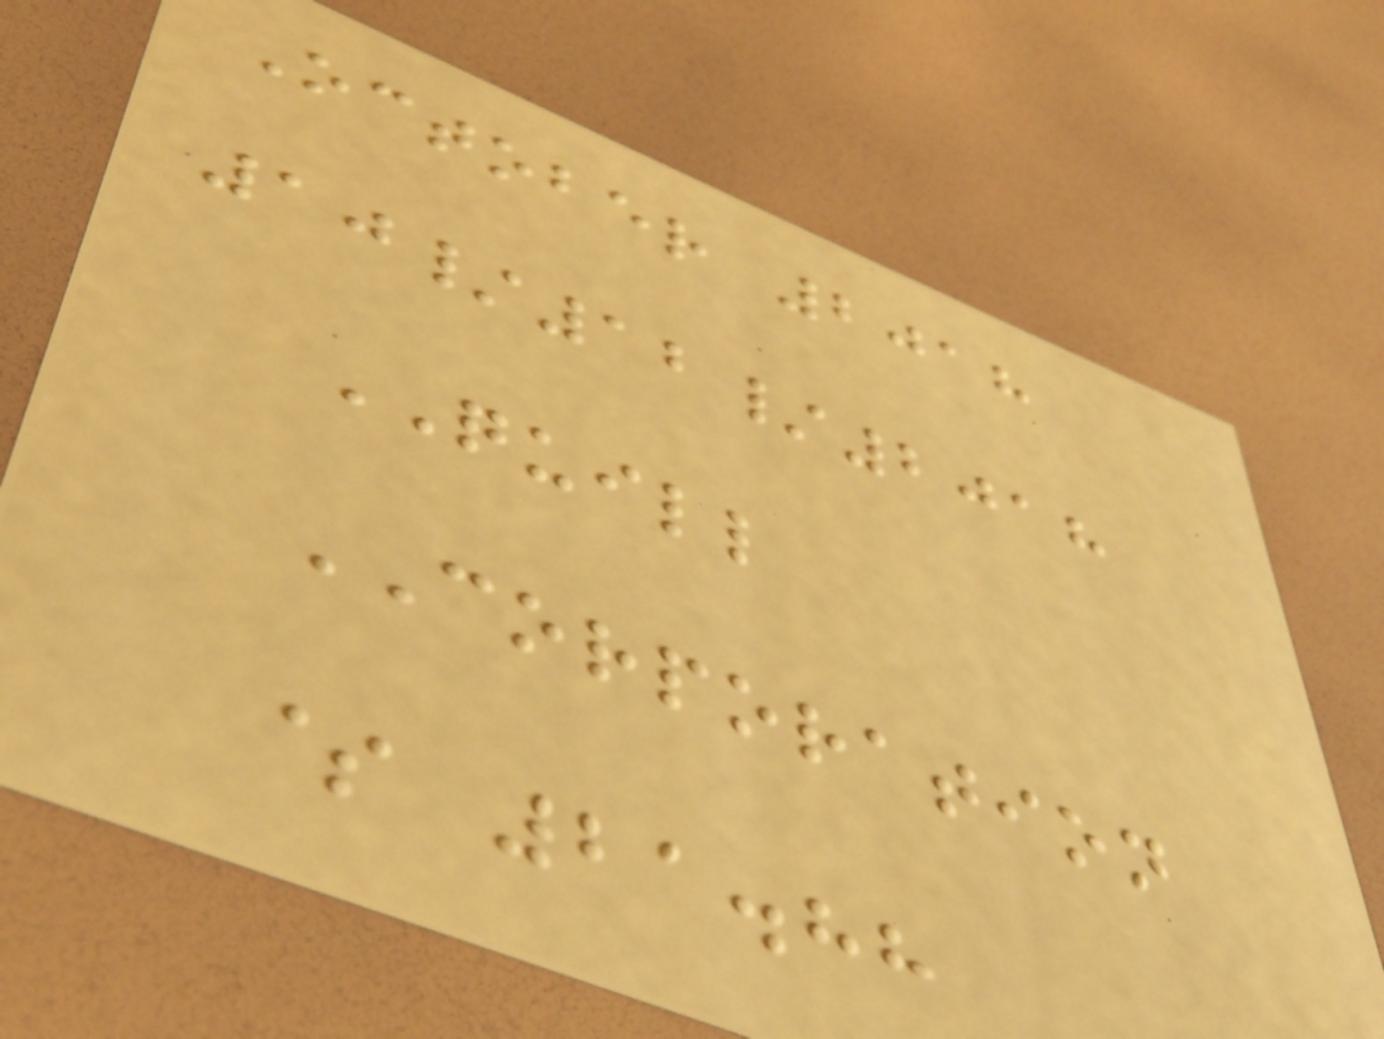October 2018
10/12/2018
QUILL
CORPORATION
$ 21.88
